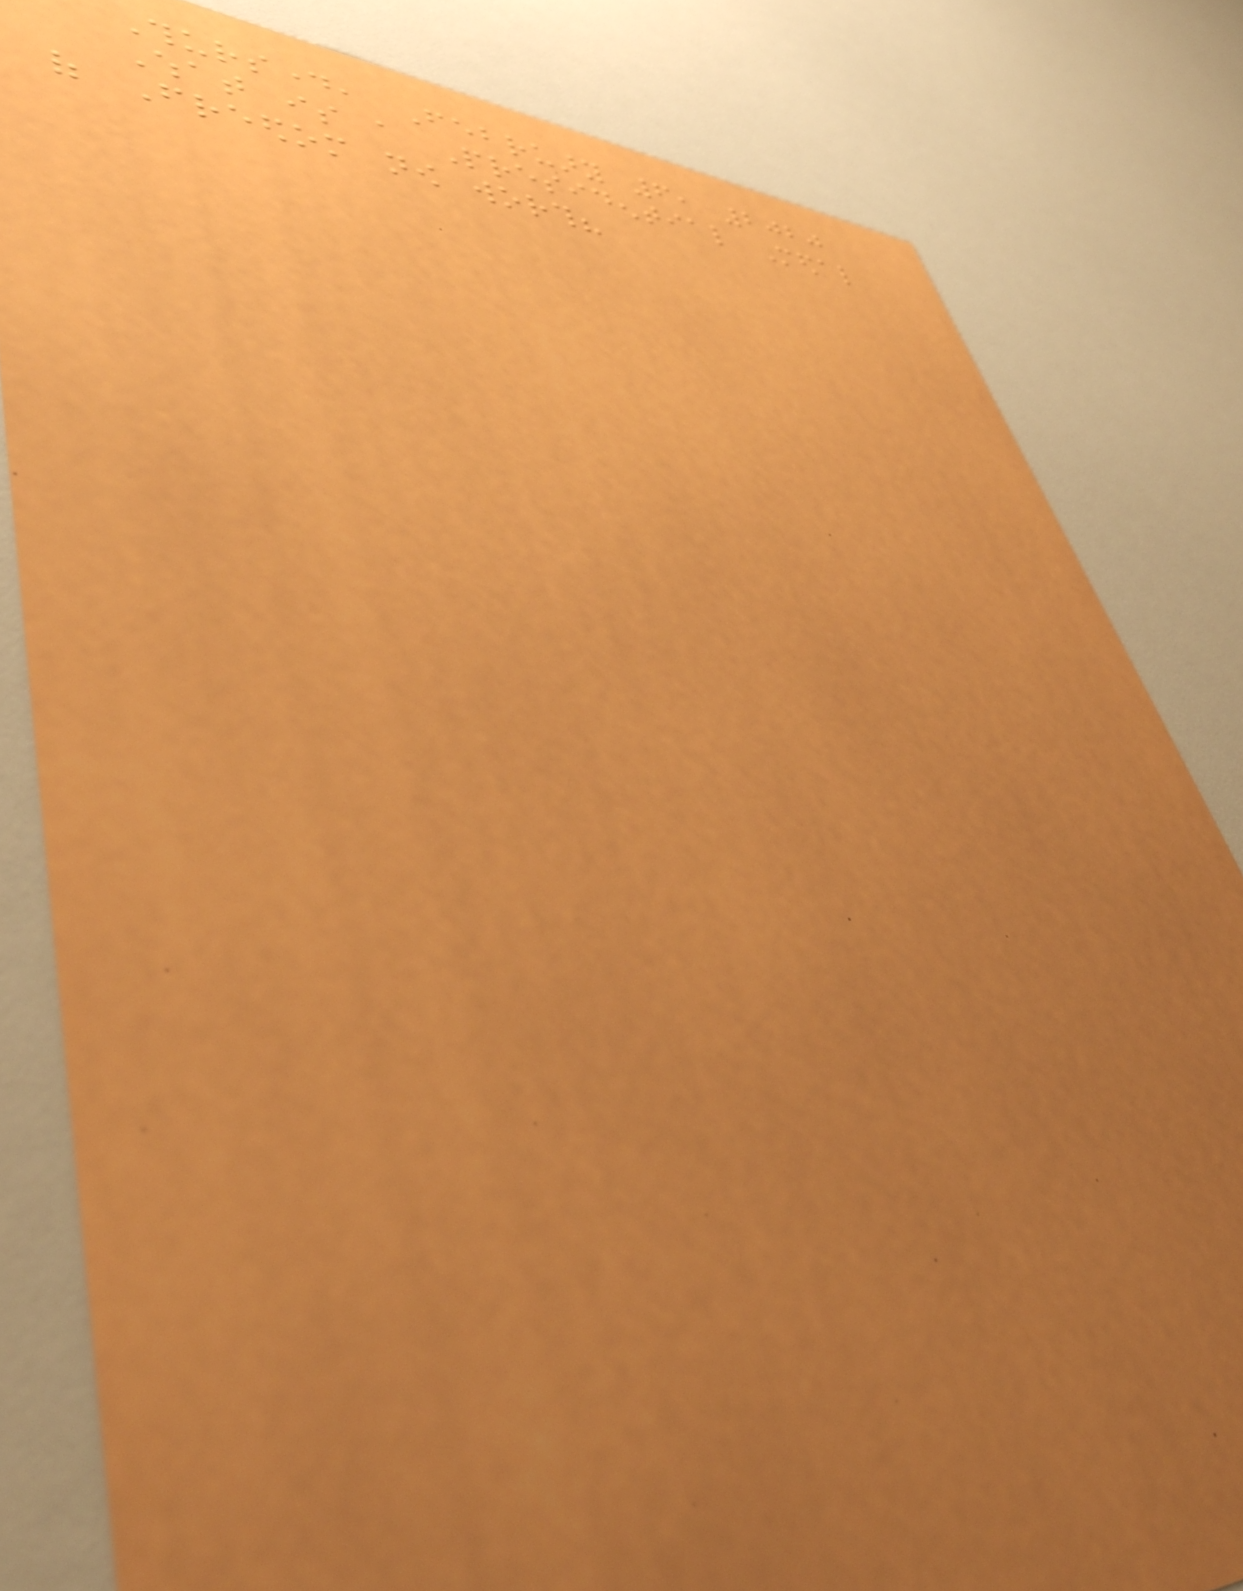Thursday, February 6, 2020
What is a Presidential Medal
of Freedom now worth?
